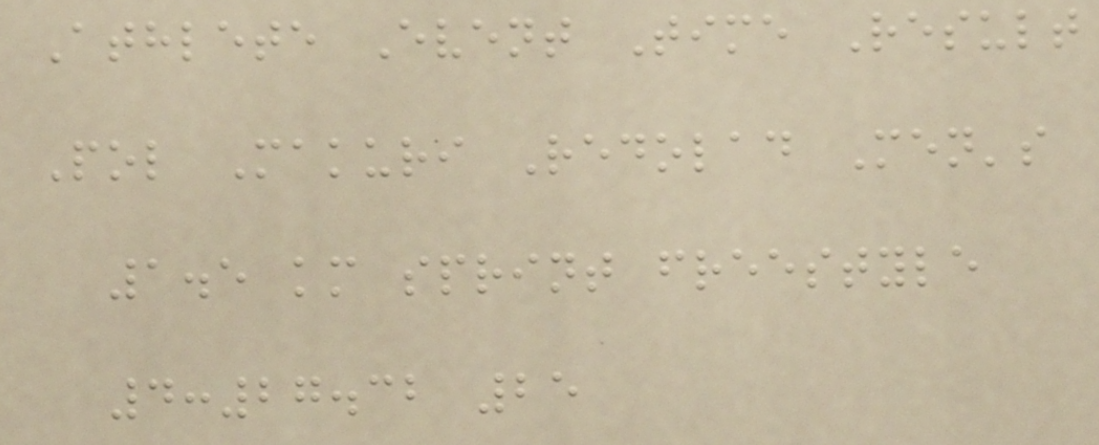Athlete Event Time Result
Pol Makuri Redolad Men's
1.5 km sprint freestyle
4:27.32 25
